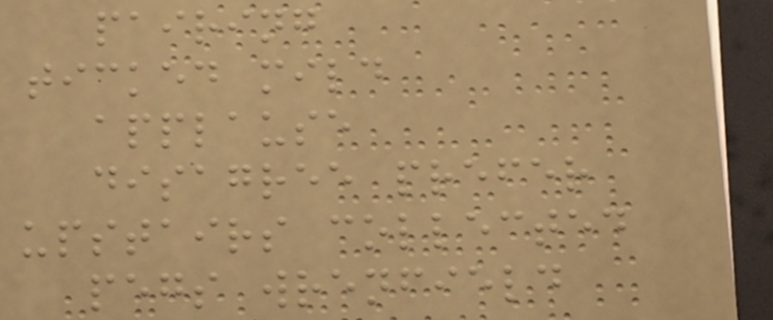pairing
ticked mild
applause
disagree prefer
upstairs collected
pegs wrenfield
